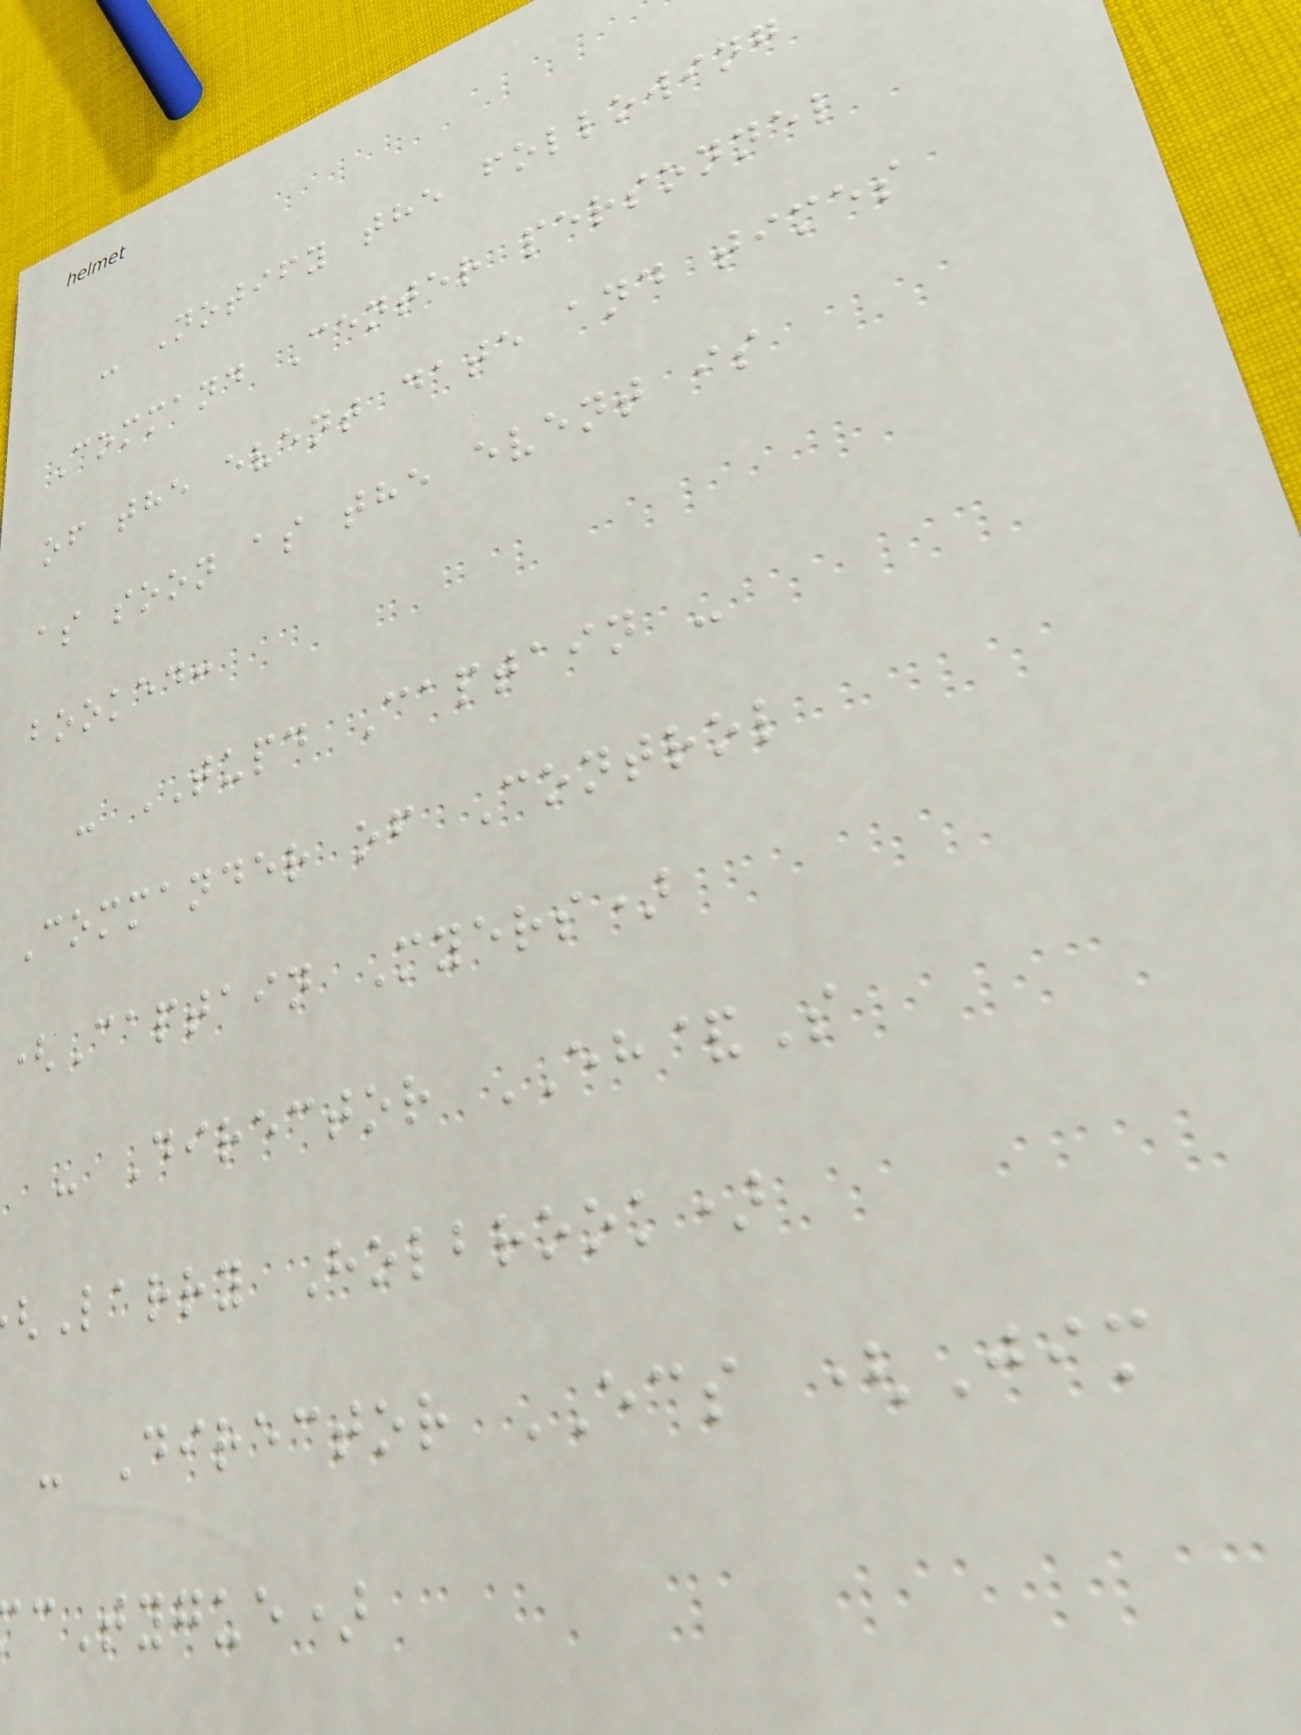- Notify the following
Command Center personnel
of the event date and times
as soon as the event is
booked:
- TUPD Captain -
Commander of Control
(Captain Myers)
- Director EH&S
Larry Holbrook)
- Director ECS (Jim
cTygue)
